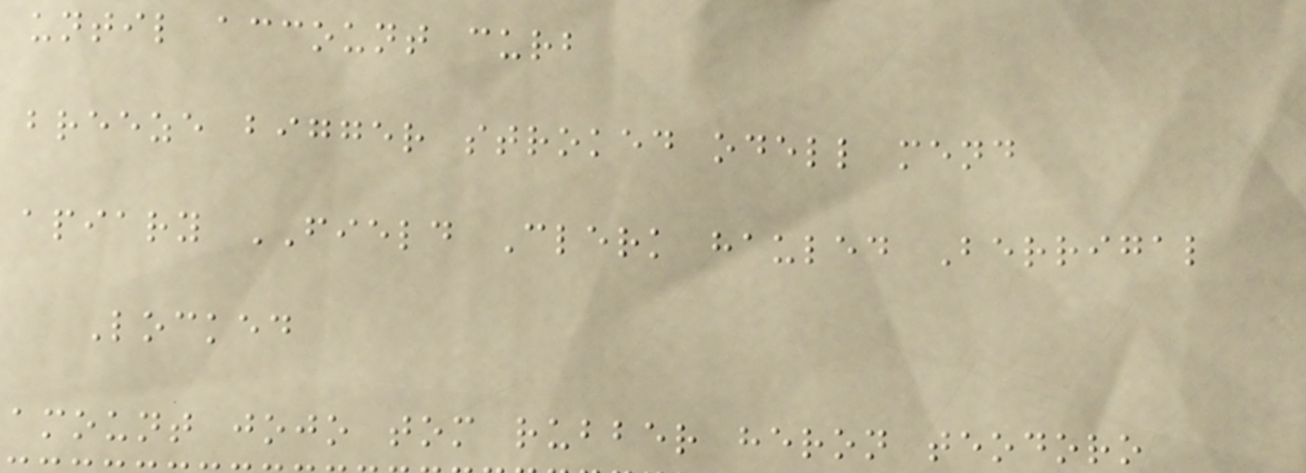until account curb
breeze bigger stroked odell mend
apiary FIELD Clerk hauled Berrigal
Locked
amount jojo tom rubber heron teodoro
